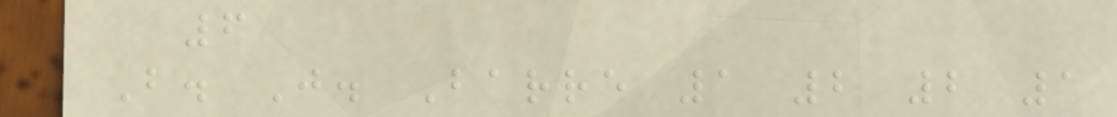6
B. J. Barre 1 2 2 1
